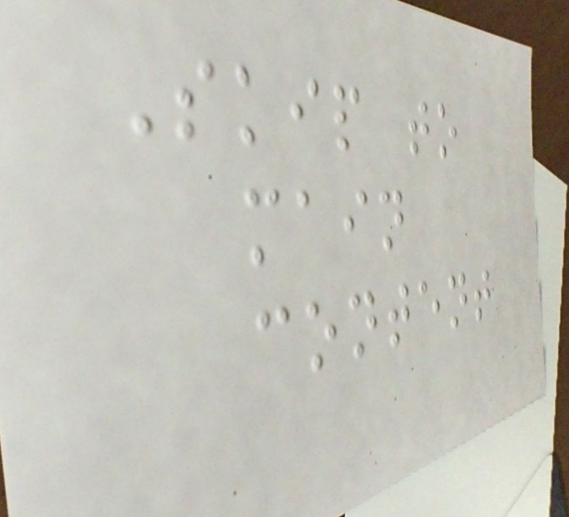Skip to
main
content
